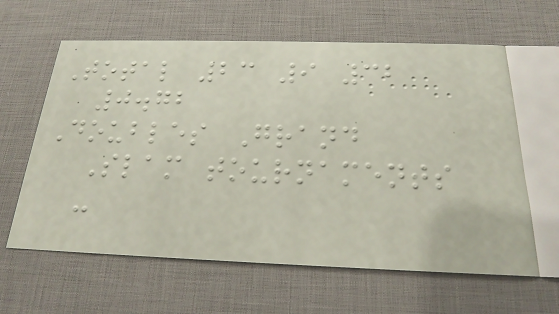Total 23 9 32
0.72
Doubles Grand
Slam tournaments
-
